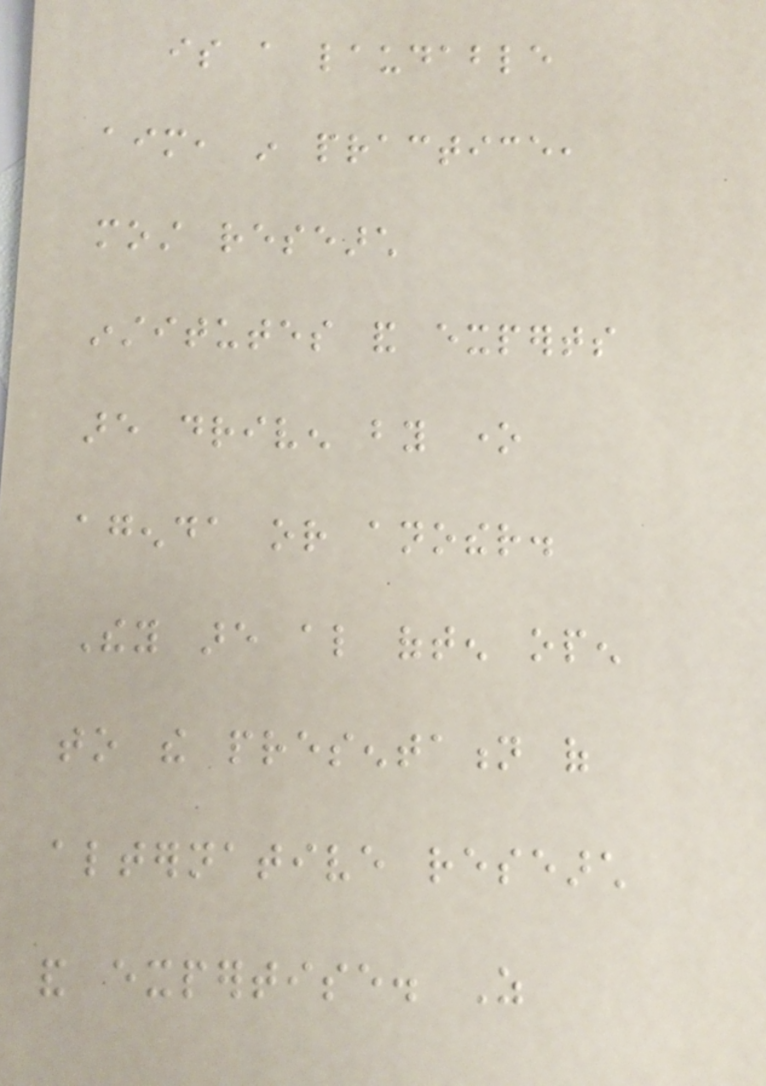is a laudable
aim, in practice,
most research
institutes and experts
are driven by one
agenda or another.
They are also often open
to the presentation of
alternative research
and expertise. As
